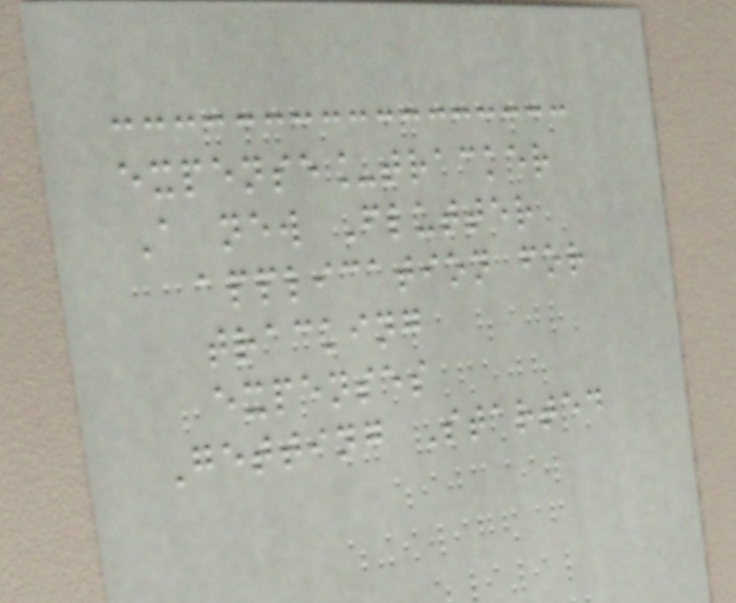expense_tracker
A new Flutter
application for
tracking
expenses
Getting Started
